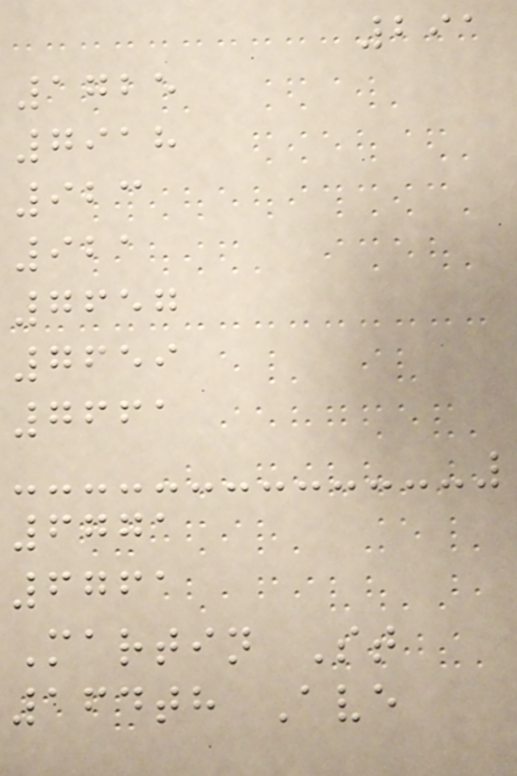291
1725
7918
923
921
7657
7659
7661
6771
6761
Martin St
164th Ave
